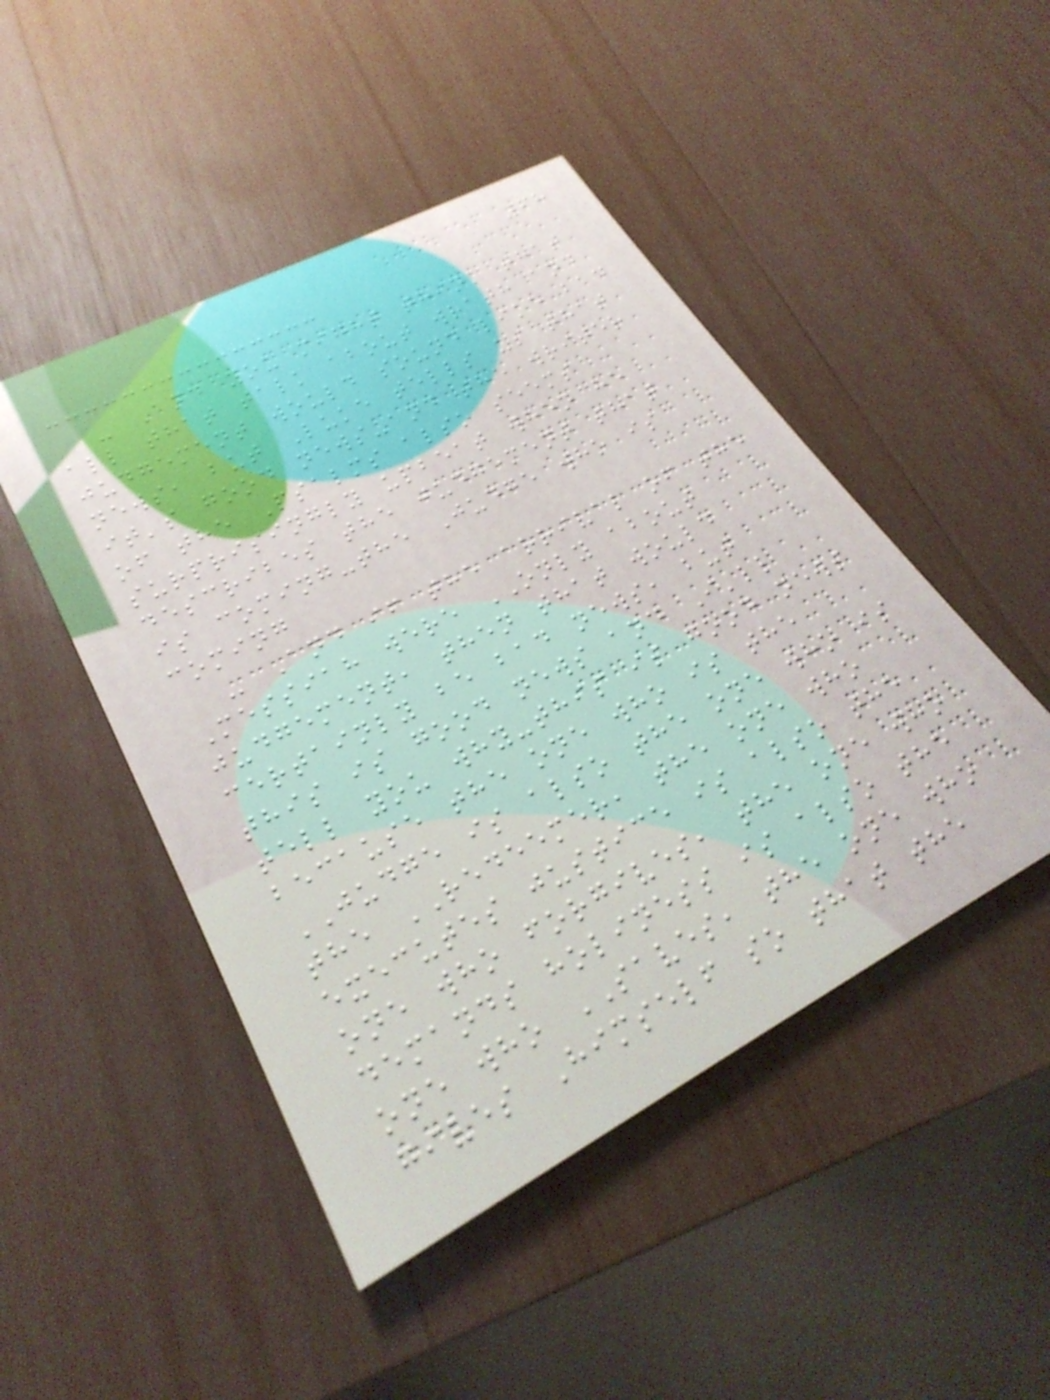68
- And you might think that
all that talk about wrath and
judgement would sound like bad
news, but Luke tells us that
it's good news-and the writer
of the Psalms also seems
surprisingly upbeat when he
describes the judgement that
is coming-the Judge who is
coming
- And if the arrival of the
Messiah were ONLY about
judgement, then that would
certainly be bad news, but
this is good news and I'll
tell you why-this is good news
because the one who is the
JUDGE is also the one who is
the REDEEMER, the one who
executes justice is also the
one who forgives, the one who
demands holiness is also the
one who SAVES, the one who
gives Himself so that the
